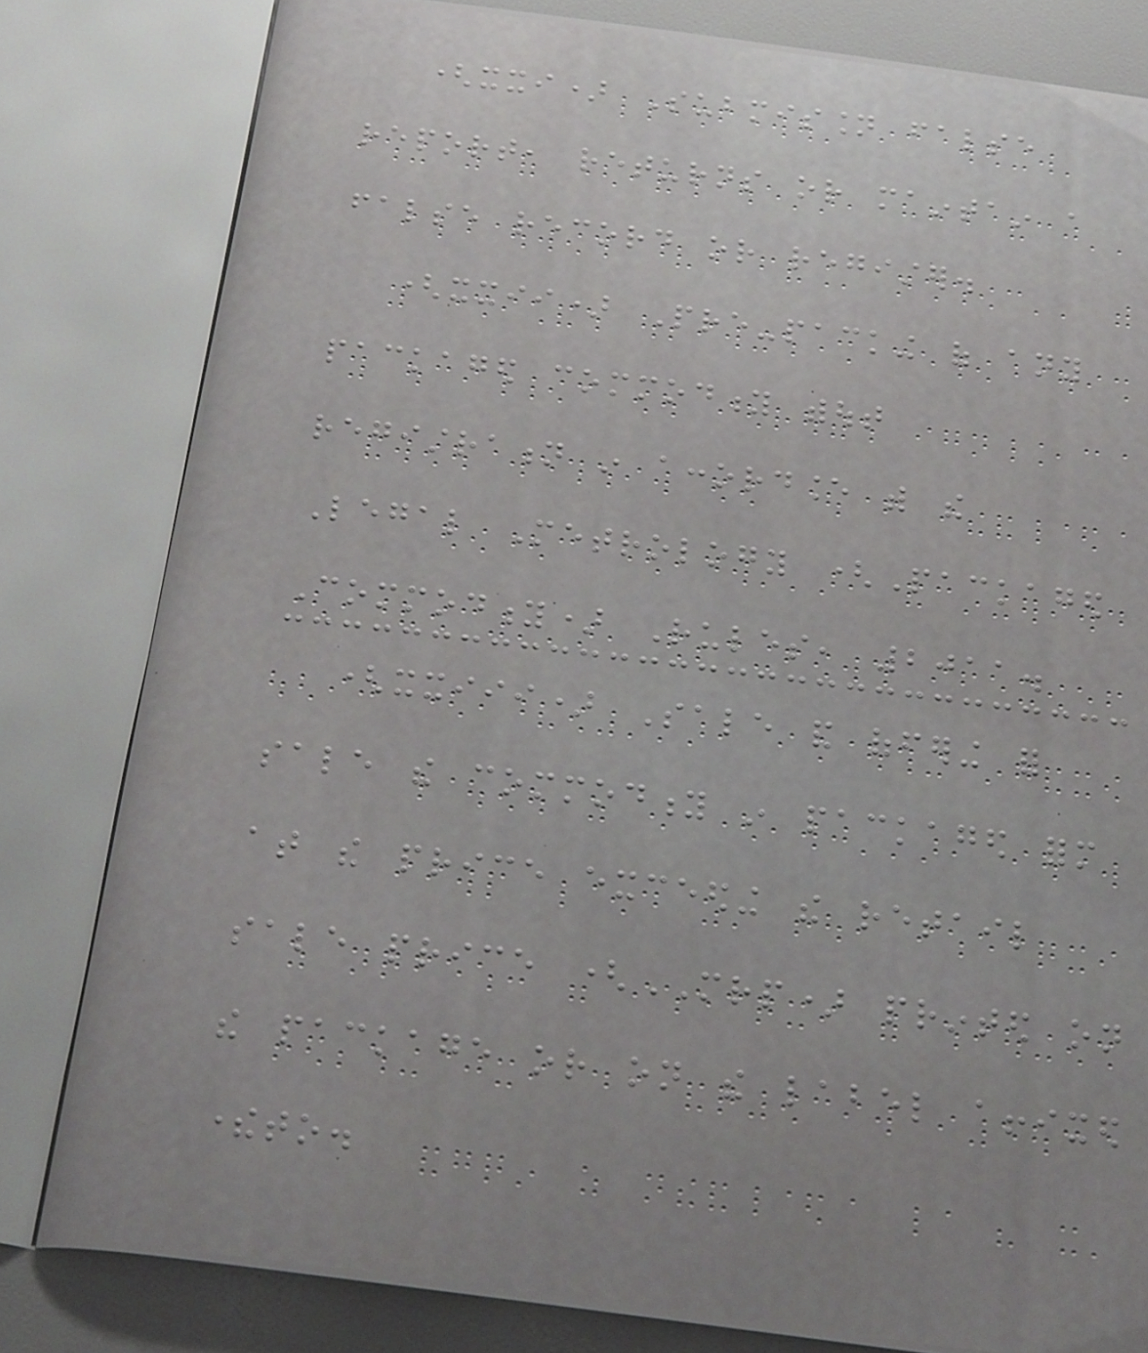(xxi) Submission false
report, returns or maintain a
false record or register.
(xxii) Pre-packing of any
packaged commodity without
registration in accordance with the
Legal Metrology (Packaged
Commodity) Rules, 2011.
(xxiii) Sale and offering for
sale the commodity in packaged form
at the price exceeding the retail
sale price (MRP) printed on
the package or on the label affixed
thereto.
